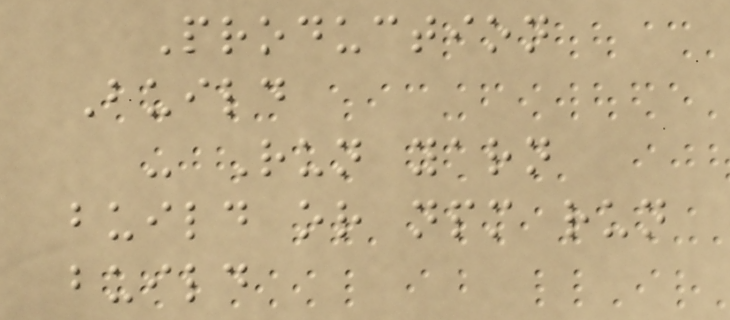Production
Build
- Run yarn
build or npm run
build
